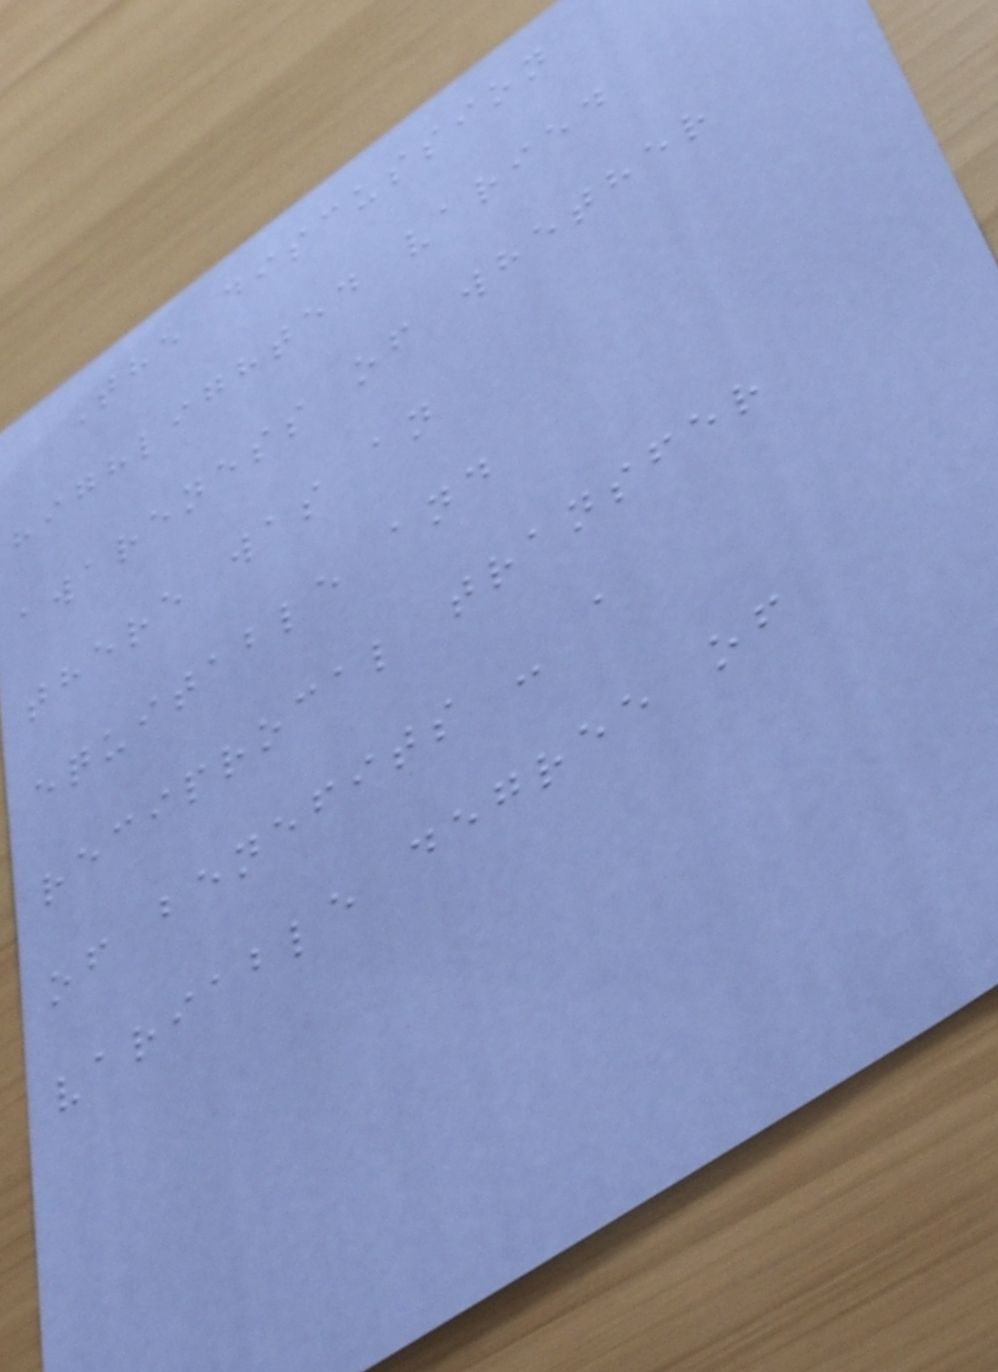The discussion
highlighted varied
awareness of whether
there was an
equitable and
reciprocal transfer
of benefits - a
variable degree of
